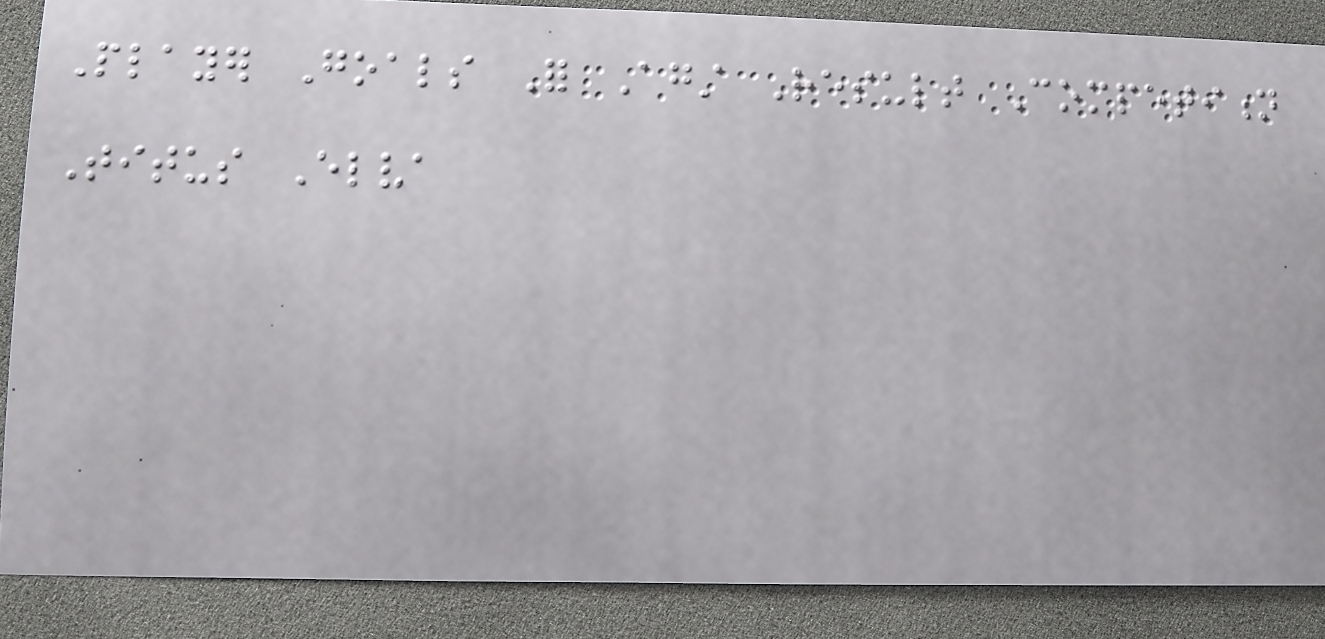Player Goals For Against Result Competition
Titus Elva
